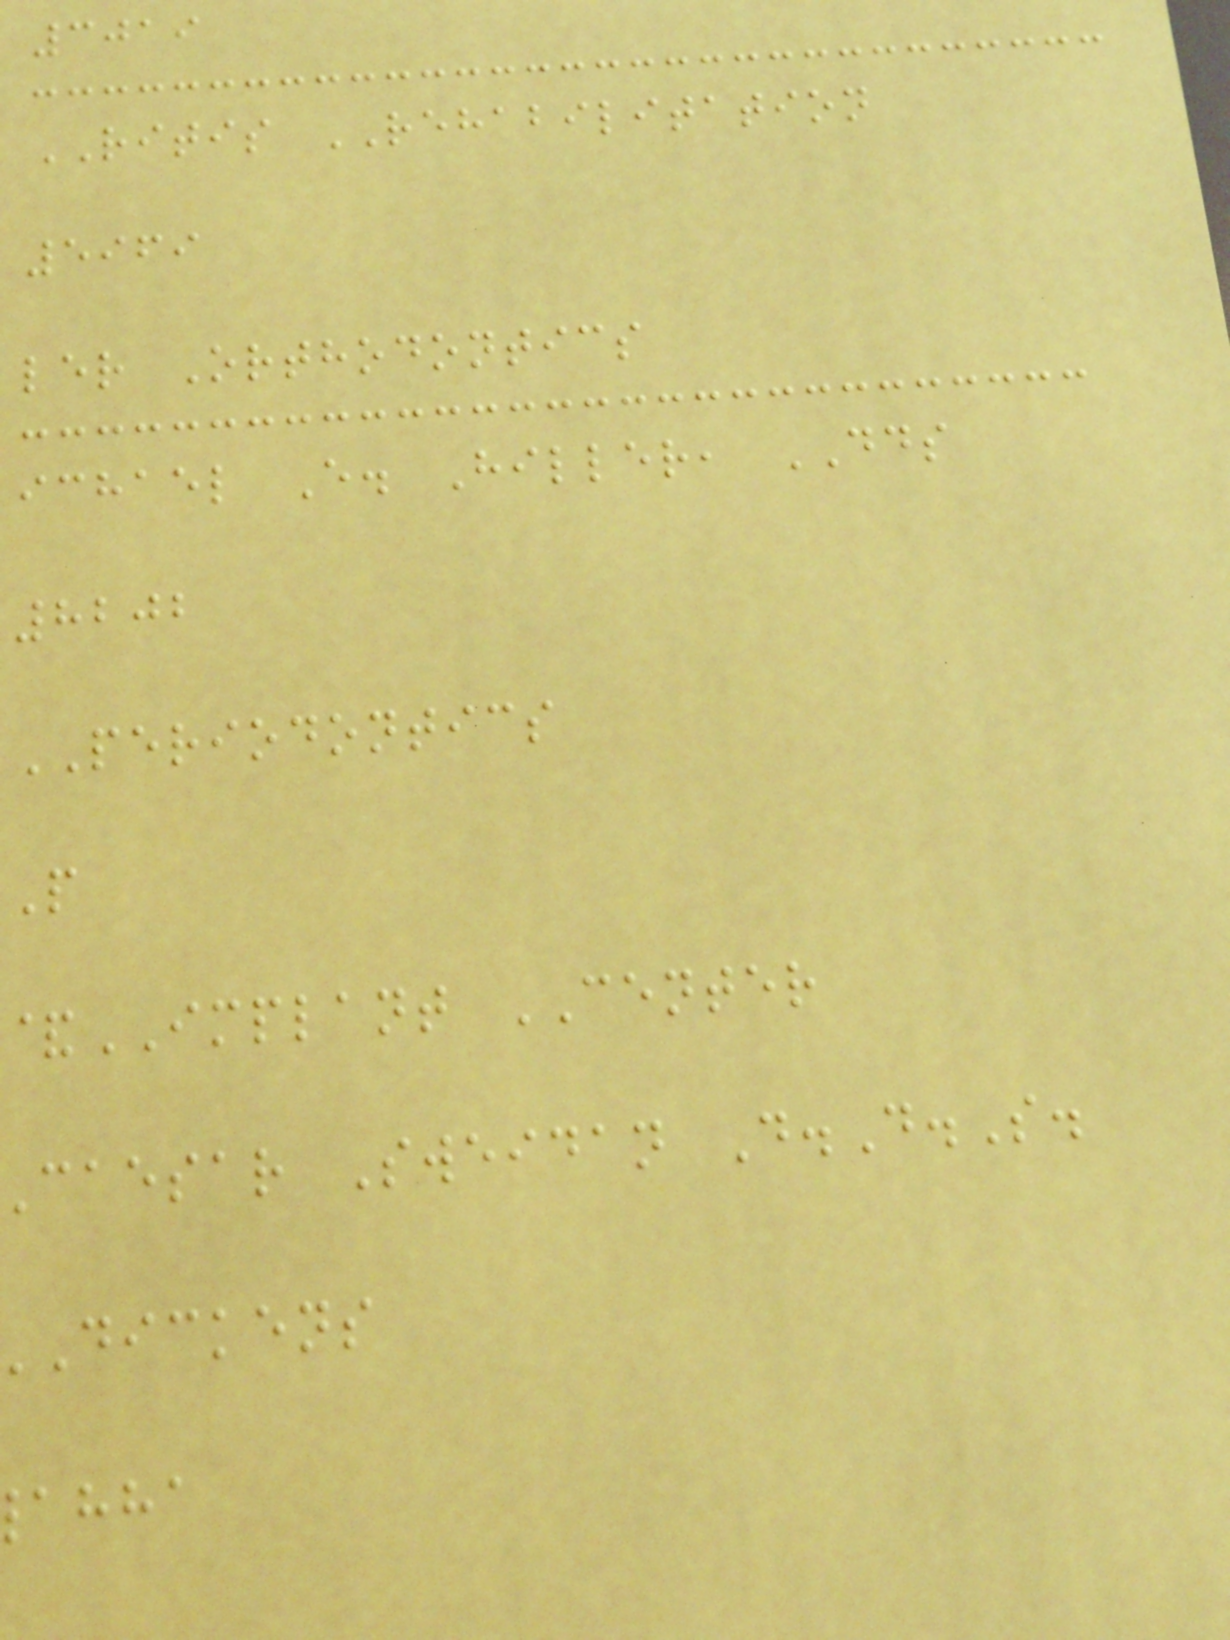3019
RITIS REHABILITATION
5969
ler Orthodontics
ichael E. Hiller, DDS
8202
PERIODONTICS
P
&IMPLANT CENTER
caesar Sweidan D.D.S.
dickens
ahha
